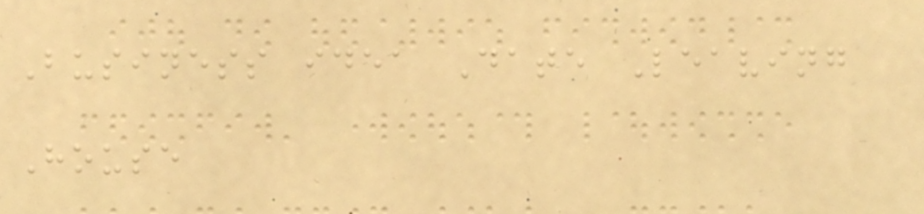Business idea Date Leaving
House
